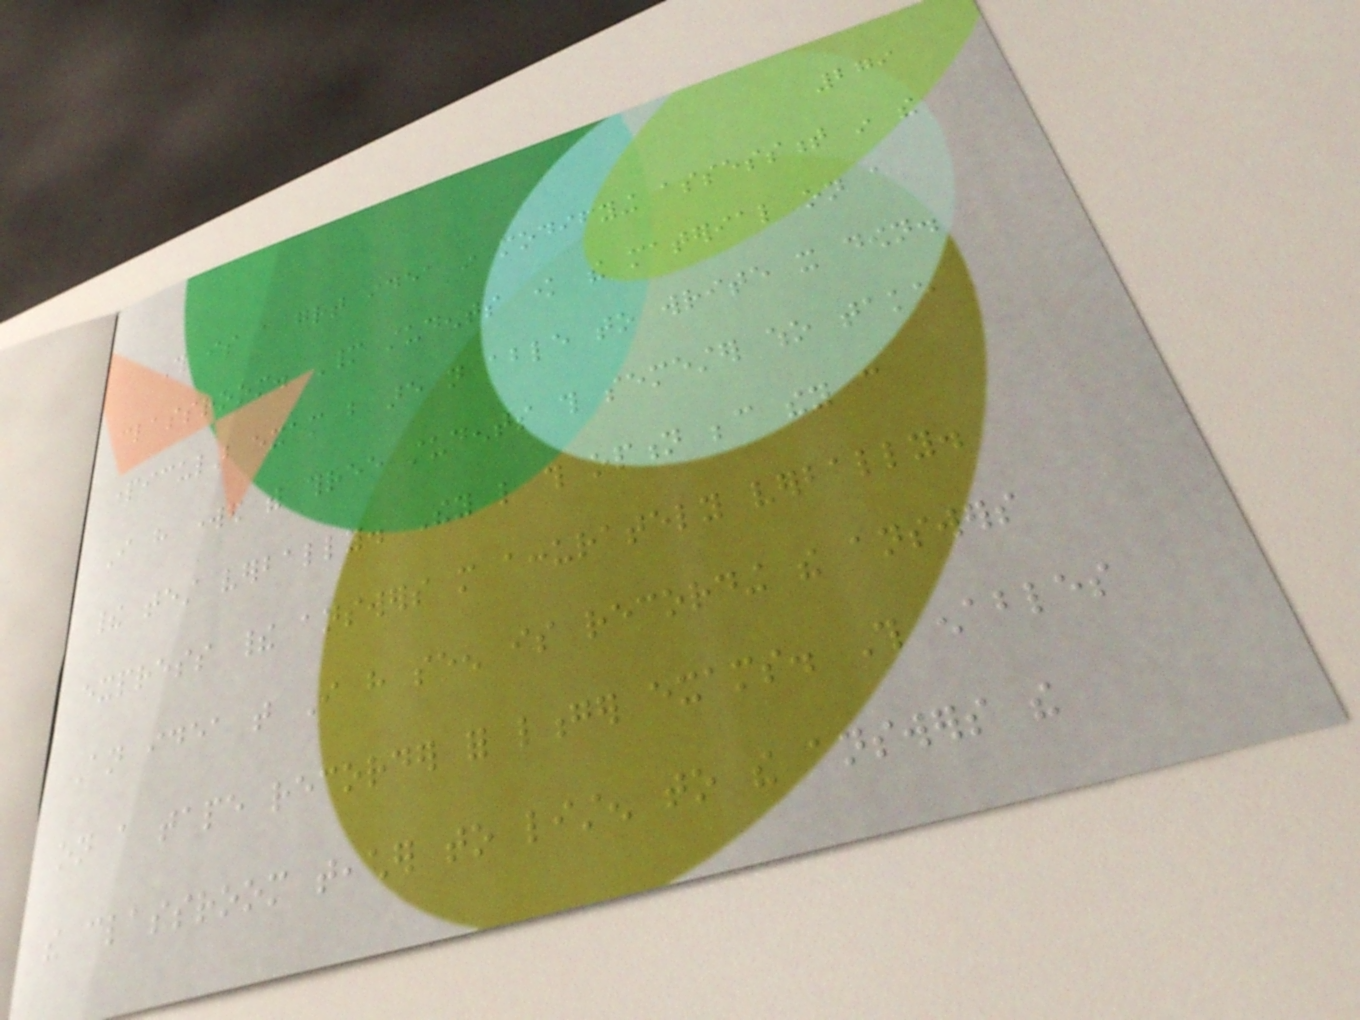279
This is a great idea in modifying assessment in the
classroom. Many students know the material on a
particular exam but are not able to write it down.
I have worked with three students this semester who take
their test verbally. They like this option because they can
express their answers more accurately verbally.
An idea that I have seen is recording the answers
on a tape recorder for longer exams. This enables
the classroom teacher to listen to the answers the
